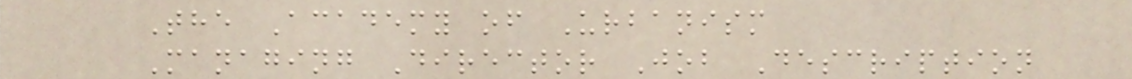The Academy of Urbanism
Managing Director Job Description
